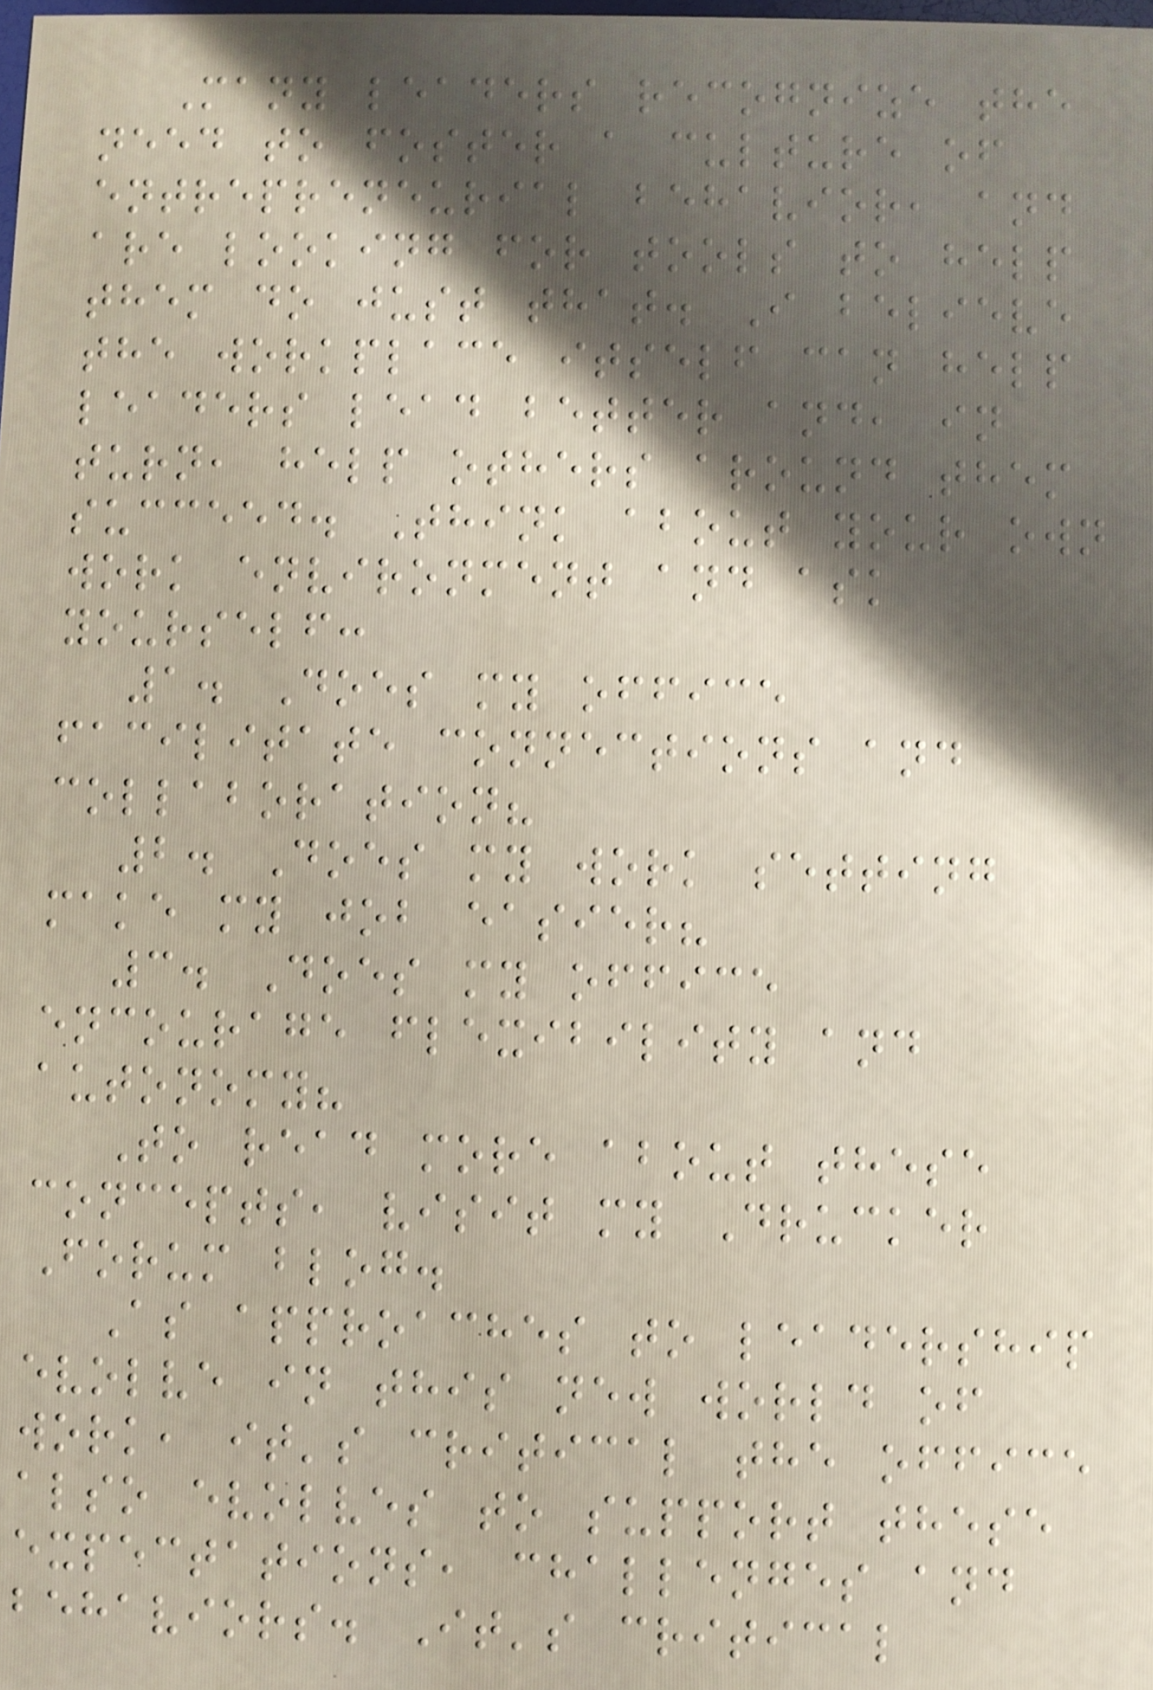Many leaders recognize the
need to foster a culture of
entrepreneurial behavior, and
are looking for tools to help
them do just that. I believe
the workplace itself can help
leaders lead better and, in
turn, help others around them
succeed. Think about your own
work environment and ask
yourself:
1. Does my office
facilitate connections and
collaboration?
2. Does my work setting
make my job easier?
3. Does my office
encourage flexibility and
autonomy?
To read more about these
concepts, visit my Drucker
Forum blog.
As approaches to leadership
evolve in this new world of
work, it's critical the office
also evolves to support these
expectations, challenges and
behaviors. It's critical
